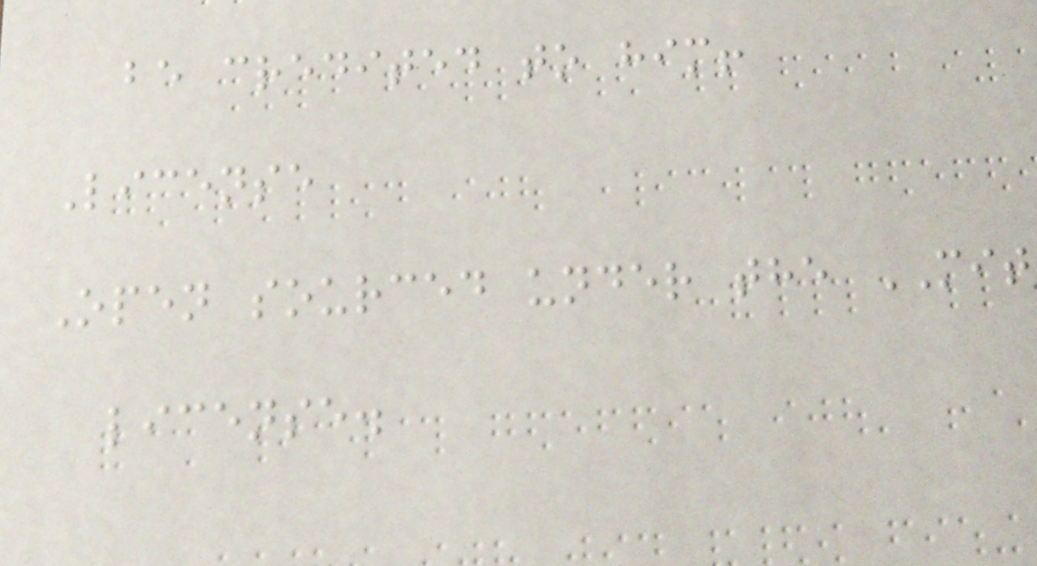be credited to him!
License
Open sourced under the MIT
license.
